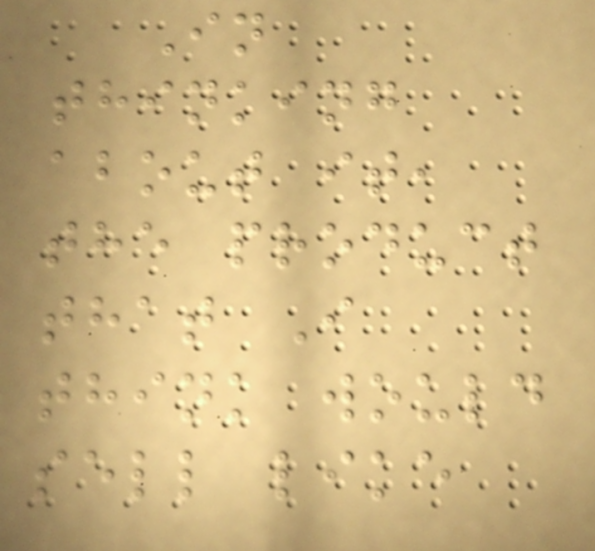In
thinking
about it,
the product
that I
think would
sell like
